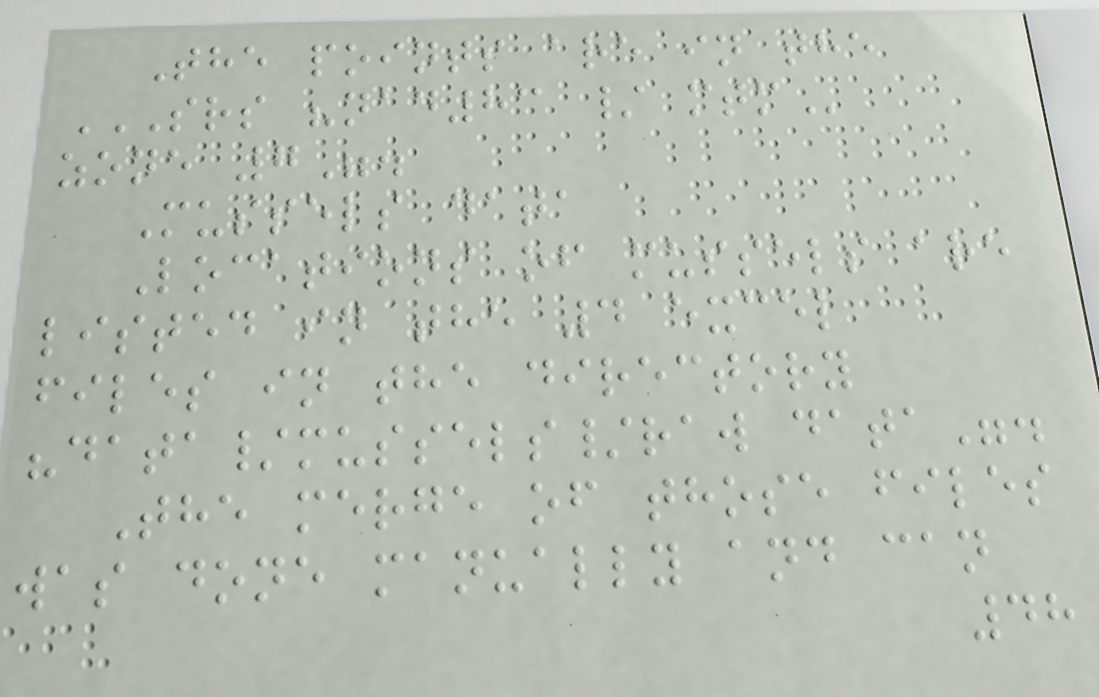The points are in the
SRS "NAD83 / MTM
zone 7".
Mussels data
Locations of mussels are
listed in the 4 excel
files in the directory
"data/mussels/raw data".
The merge of those files
was done manually and can
48
